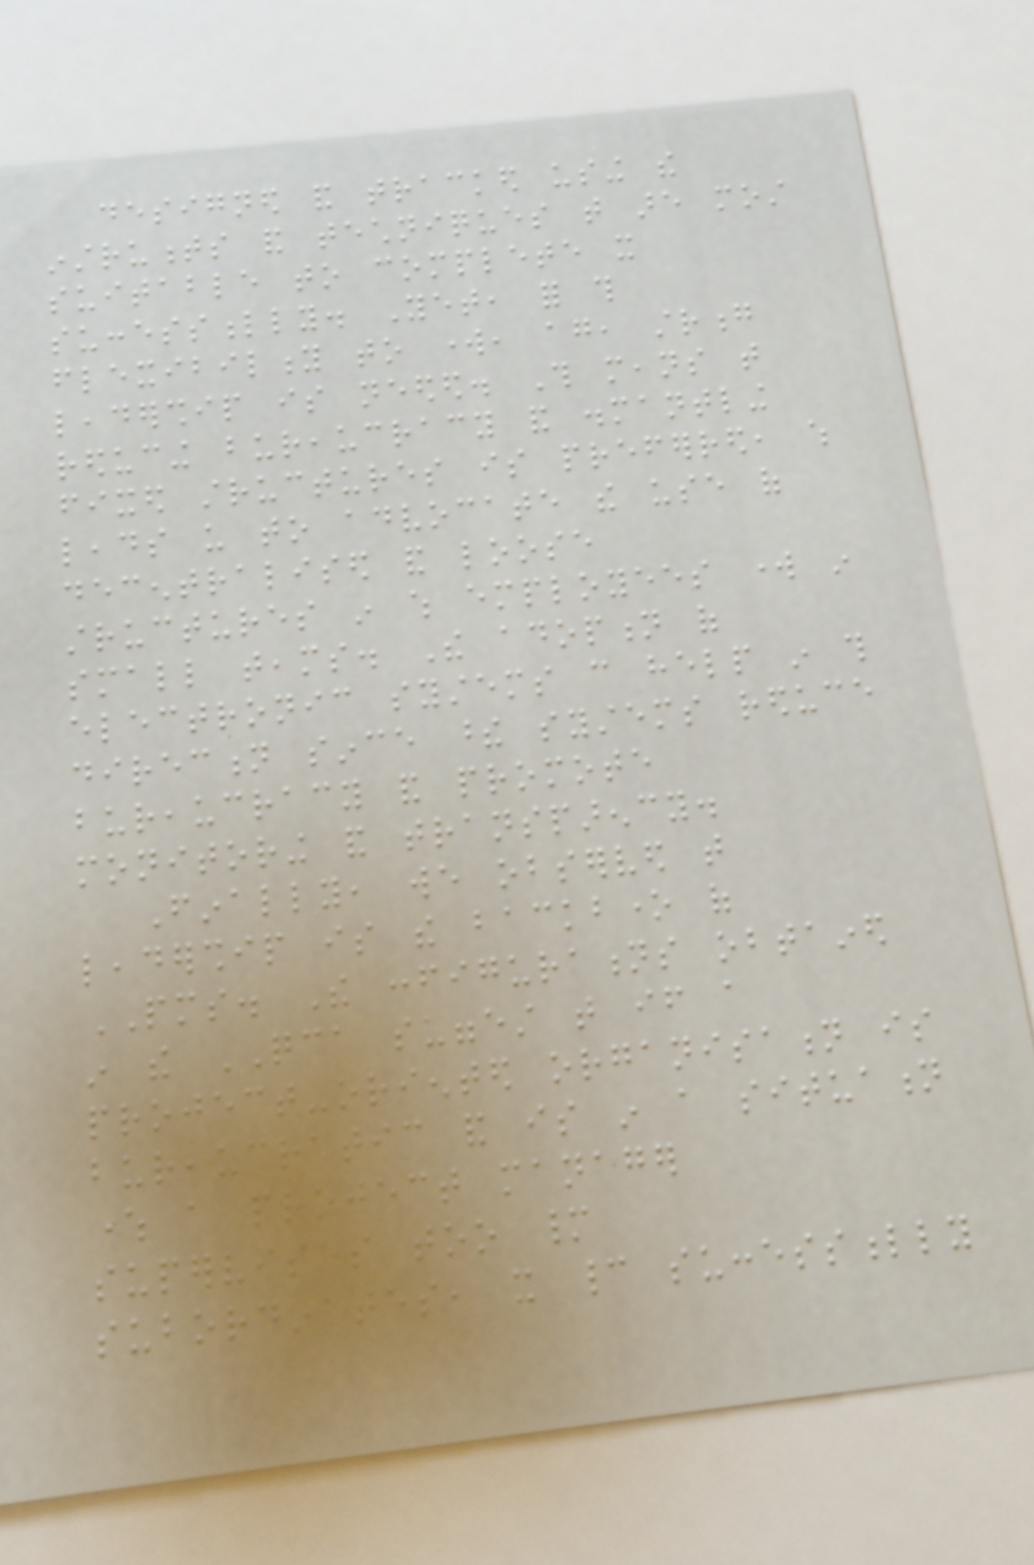designed and tracked using the
instruments and techniques that are most
suitable to complete it
successfully. Yet, for this
flexibility to work, again, strong
leadership is needed. This means that
reducing bureaucracy and dismantling
fixed structures is preferred, which
leads us to advocate the use of
decentralised and loose
structures in which employees work in
small teams. The adoption of
electronic systems can help in this
direction since these systems reduce
bureaucracy and promote
monitoring and transparency.
Finally, we observed that
leadership is the backbone of
PMS. The configurations obtained
in the QCA suggest that if a
project-oriented organisation is
bureaucratic and is in a situation
where a project manager
supervises too many
subordinates, it cannot successfully
